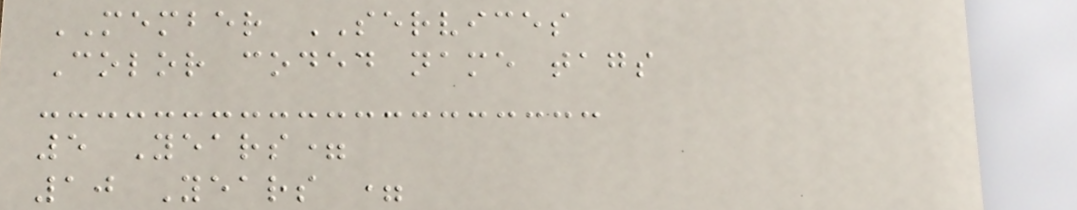MEMBER SERVICES
Color coded name tags
5 Years=
10 Years =
